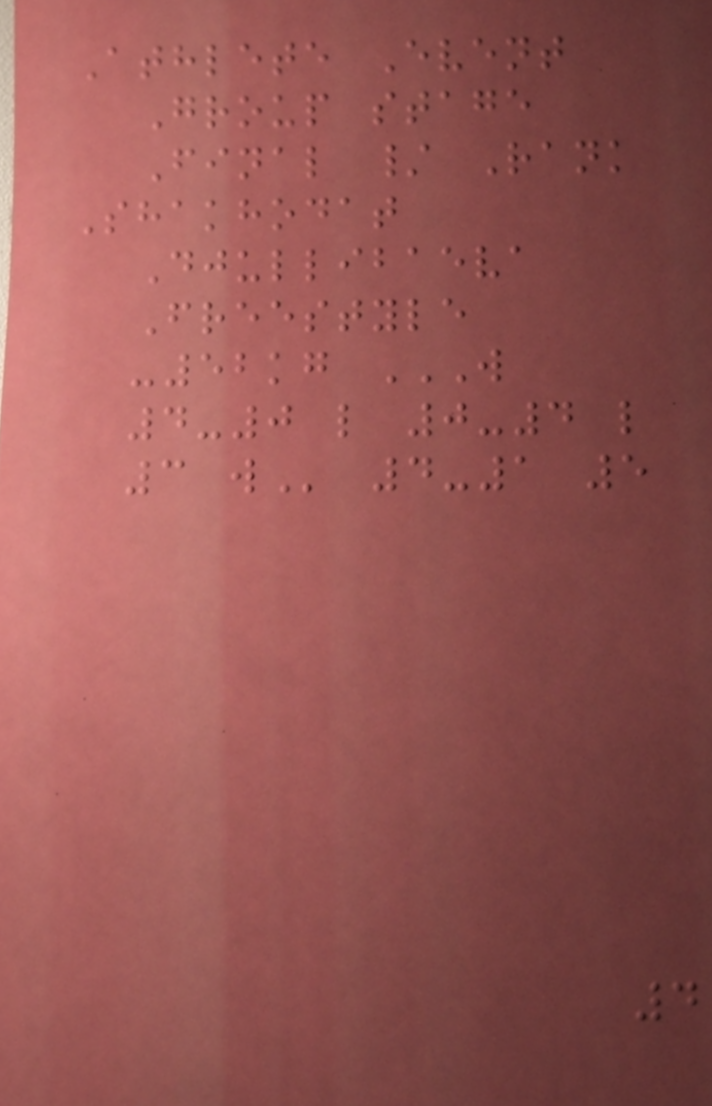Athlete Event
Group stage
Final / Rank
Shakhodat
Djullibaeva
Freestyle
-52kg W
4-0 L 0-4 L
3 W 4-1 5
4
